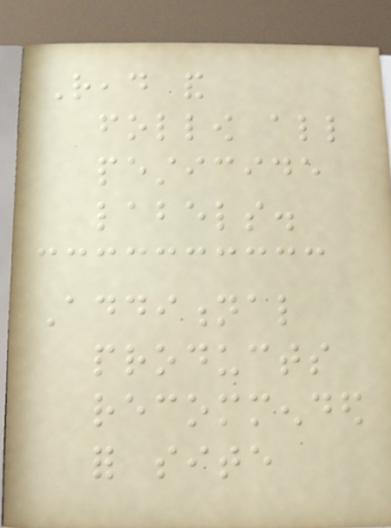Read and
follow all
pesticide
labels.
Additional
products
recommended
for site
